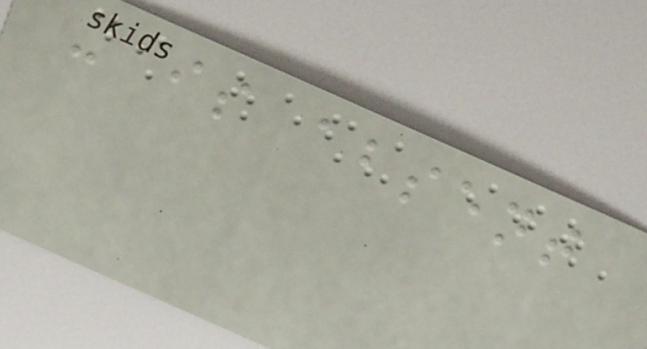- is absent
